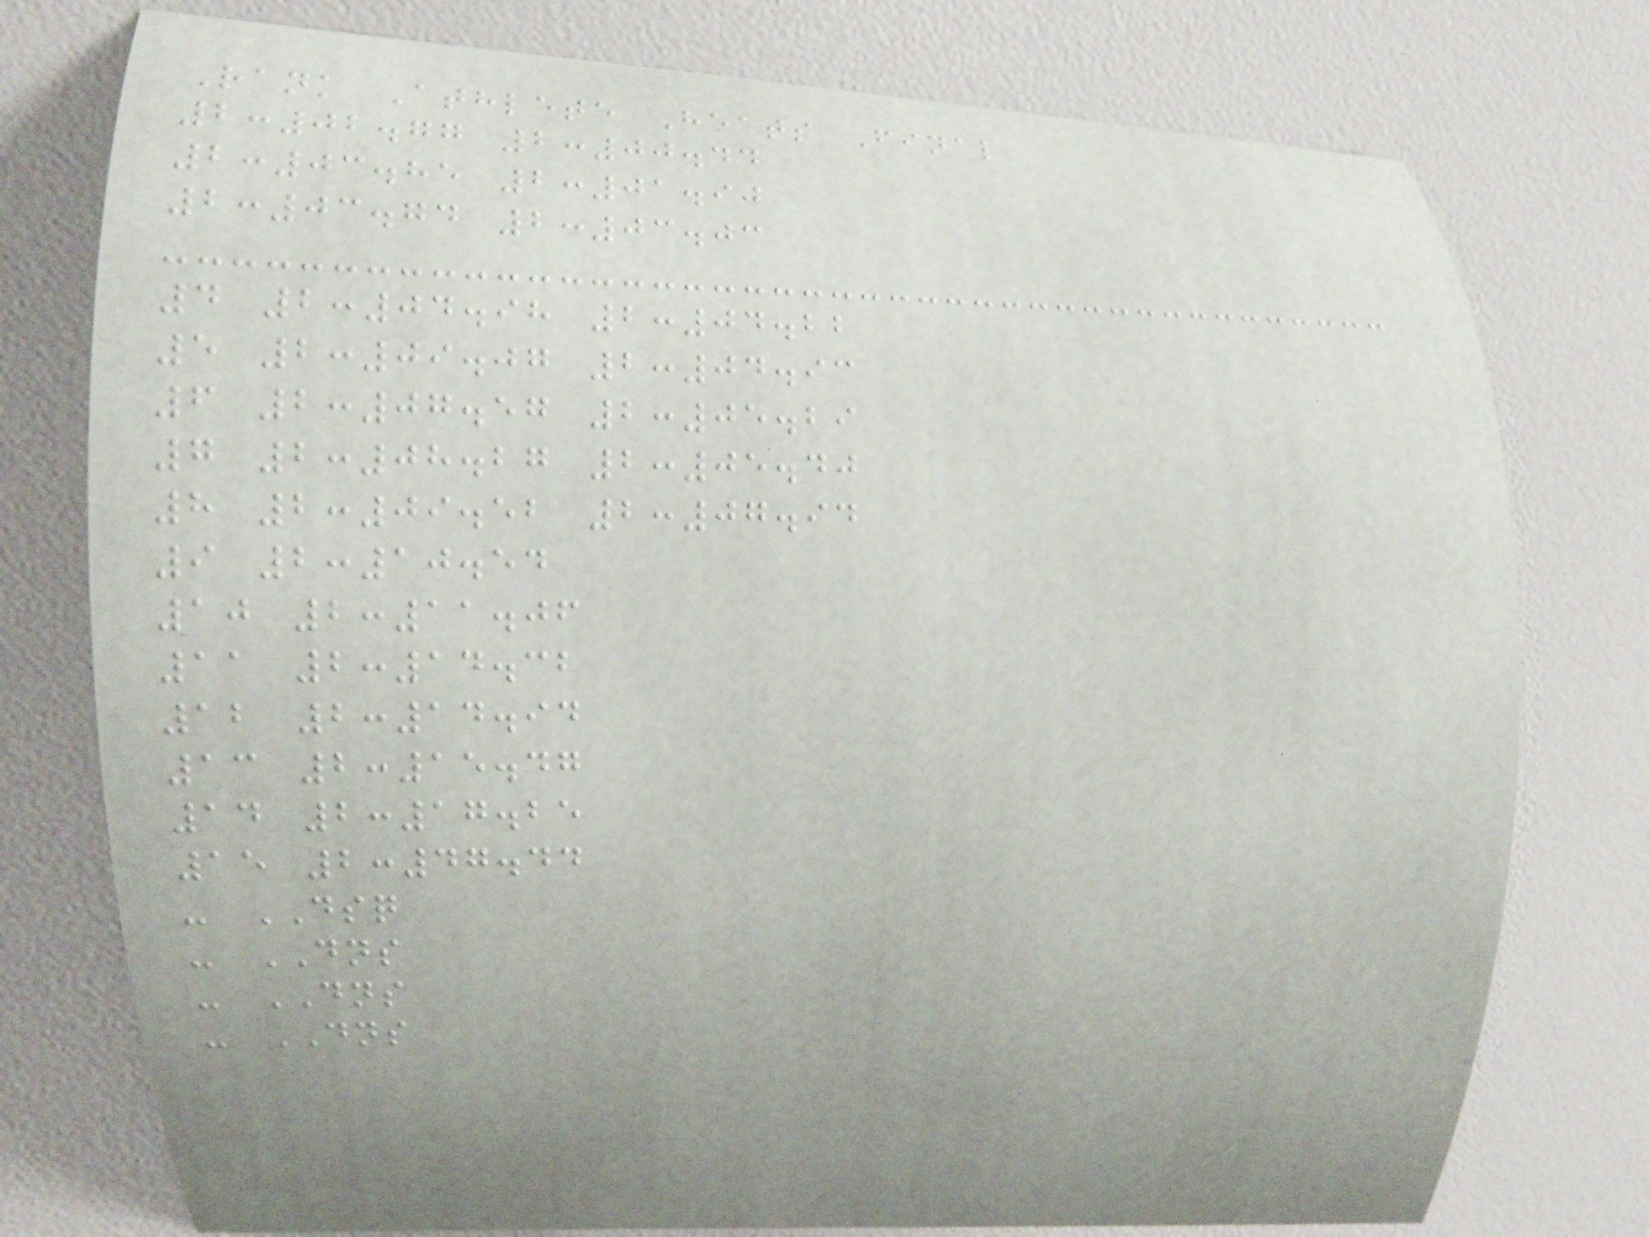Rank Athlete Heats Final
2:02.77 2:00.44
2:03.85 2:01.90
2:03.74 2:03.03
4 2:04.98 2:04.22
5 2:09.07 2:04.93
6 2:07.57 2:05.29
7 2:08.27 2:05.40
8 2:09.52 2:07.94
9 2:10.54
10 2:11.06
11 2:14.32
12 2:14.94
13 2:15.47
14 2:17.25
15 2:47.44
- DSQ
- DNS
- DNS
- DNS
